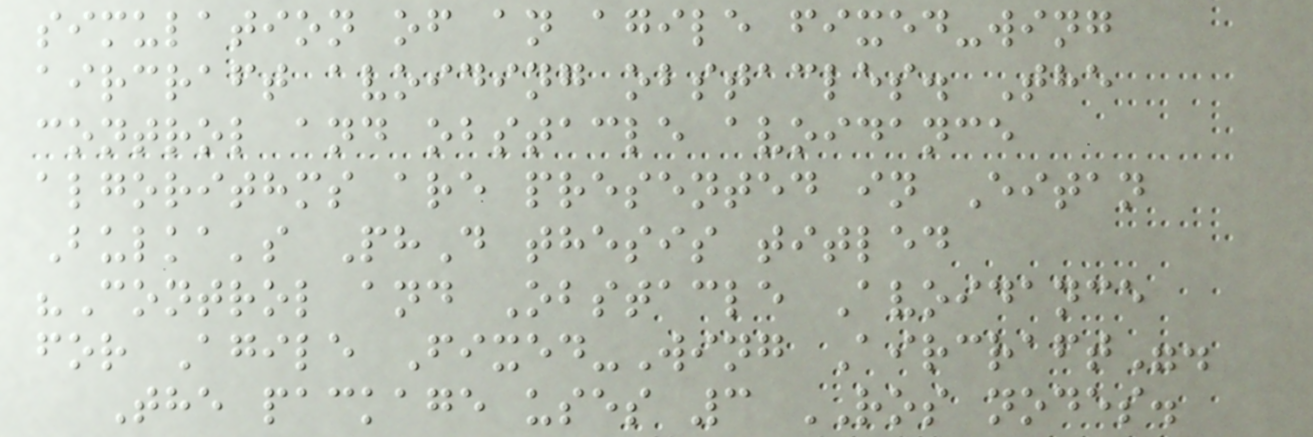simulation of an agile fixed-wing
aircraft avoiding obstacles. The
control and obstacle avoidance
algorithms are presented in Eitan
Bulka's PhD thesis titled
"Control and Obstacle Avoidance
for Agile Fixed-Wing Aircraft".
The package uses 3 ROS nodes.
